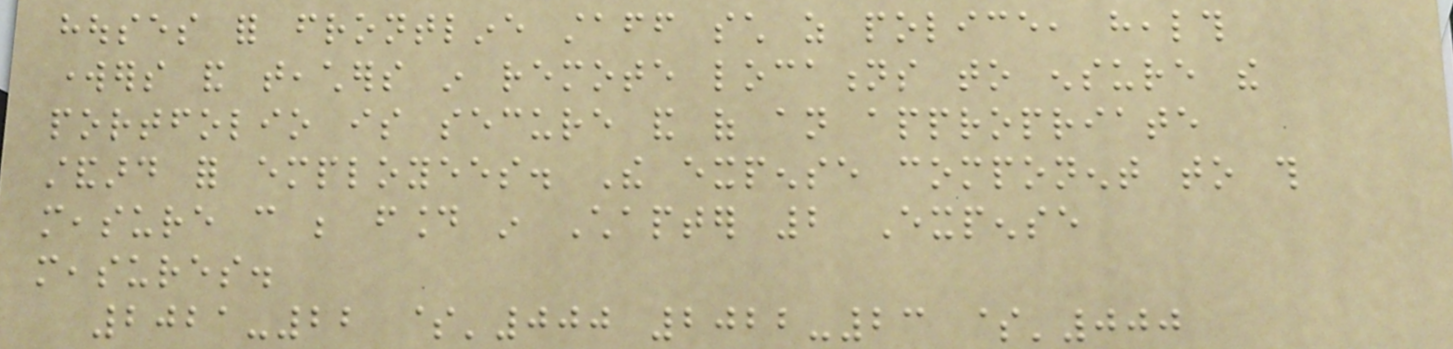houses for frontline staff such as police, health
workers and teachers in remote locations to ensure the
portfolio is secure and of an appropriate
standard for employees. The expense component to this
measure can be found in Chapter 2 Expense
measures.
2021-22 $'000 2022-23 $'000
